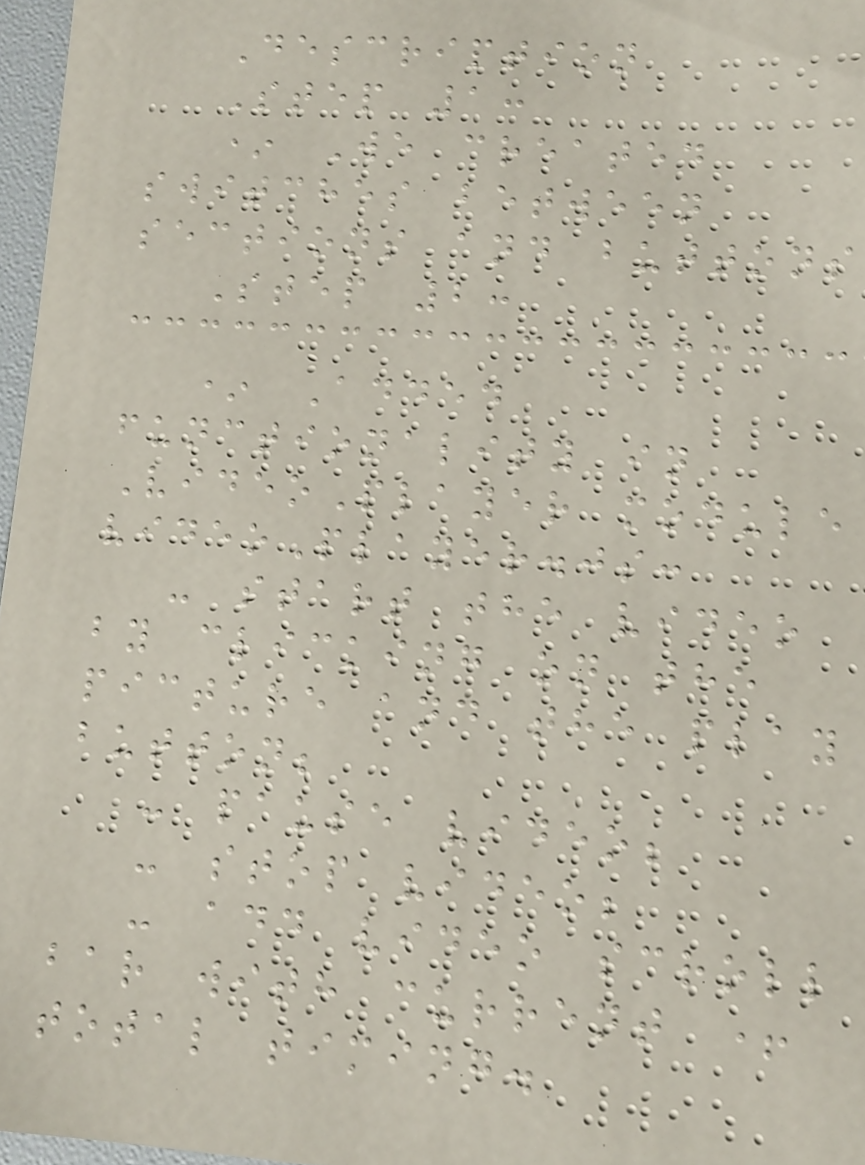Description
Step 1:
* We created
switches between
sections and buttons
Step 2:
* Added
functionality in
VideoPlayer module
videoPlayer.js:
- start the video
by clicking on the
picture and the play
button;
- pause video;
- stop video;
- add video scroll
bar with current +
total timing.
